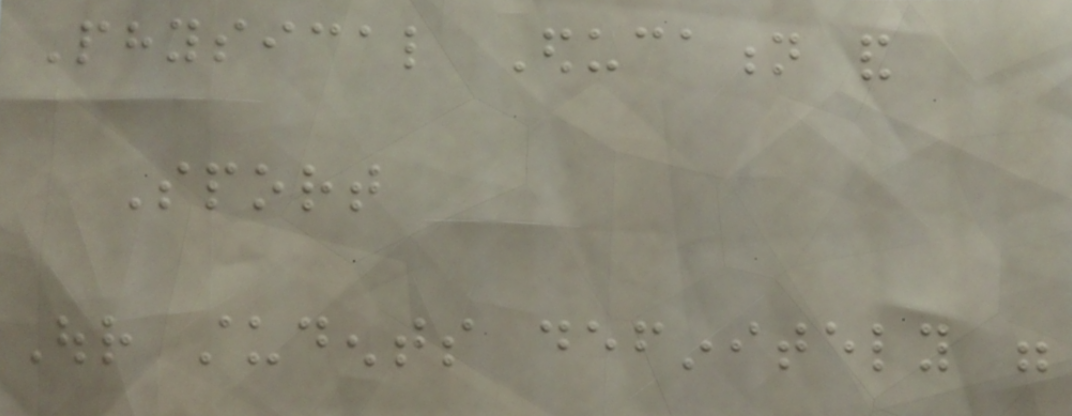Physical Education and
Sport
Our students definitely were
